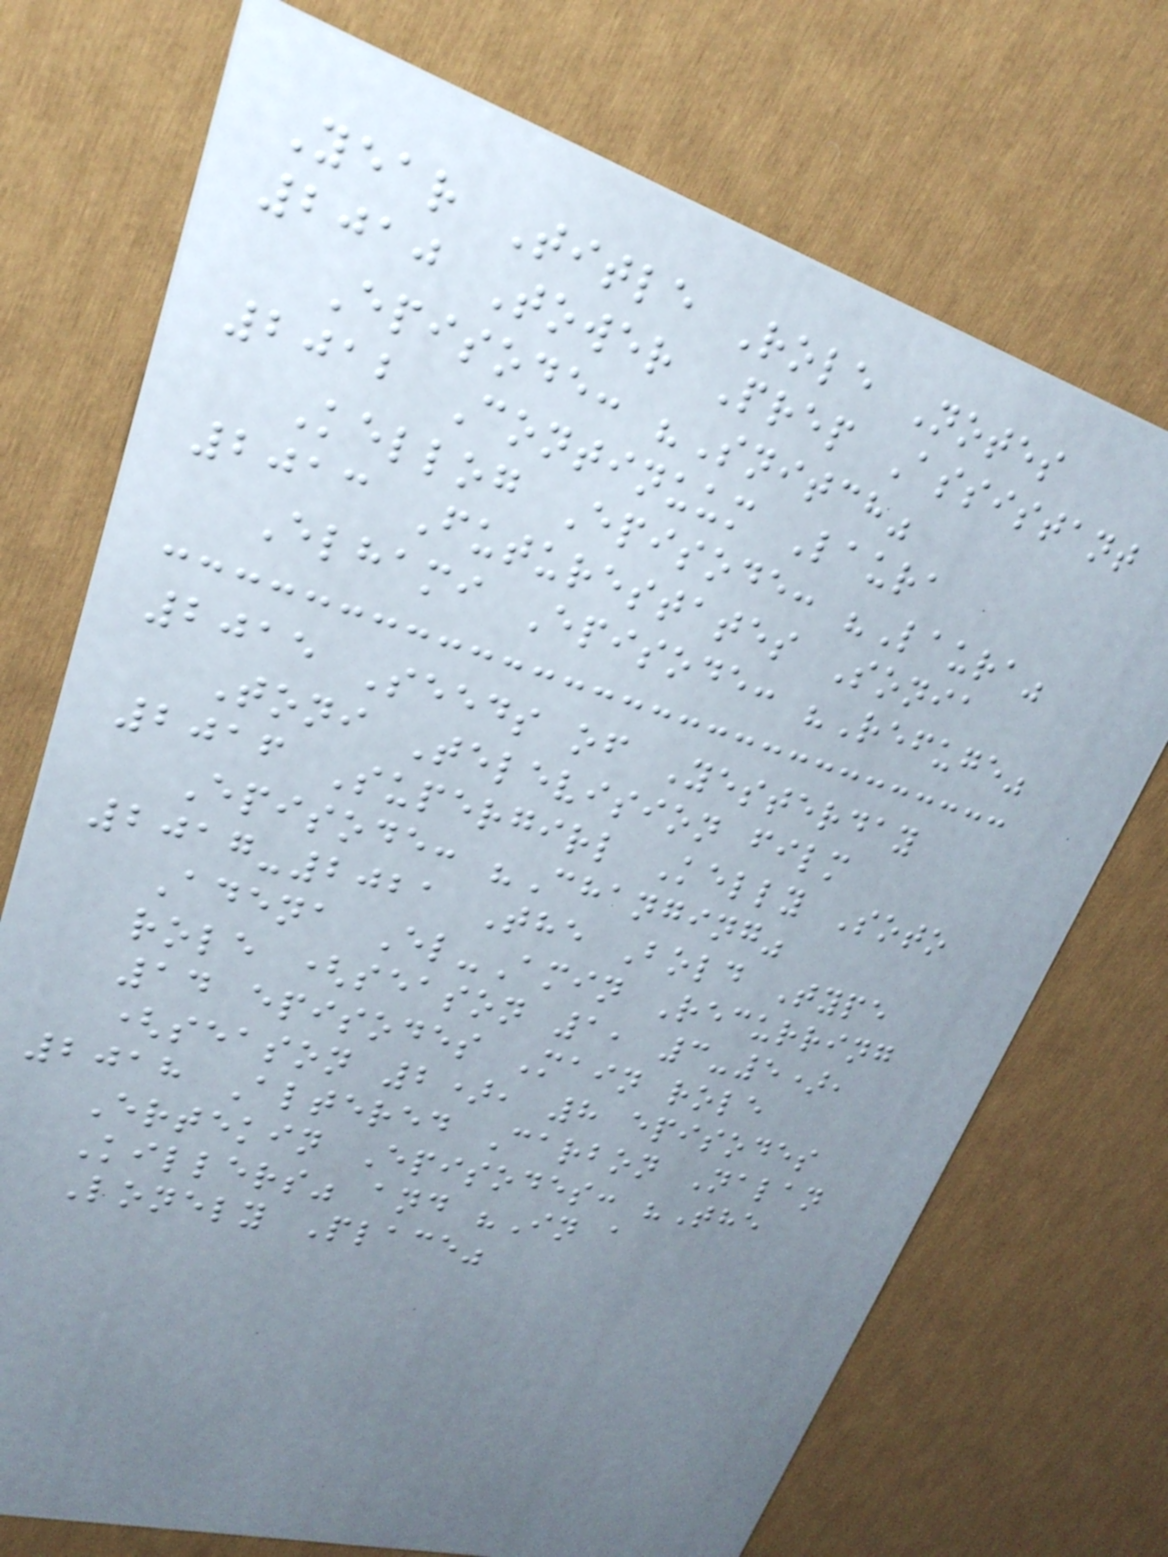Year Title Role Notes
2010 Tower Prep Assistant
Episode: "Snitch"
2012 Continuum Laura
Kellog Episode: "Laura"
2013 Futurestates Sonia
Elhami Episode: "Refuge"
2015 Seeds of Yesterday
Toni Television film
2016 Supergirl Kelly Soto
Episode: "Changing"
2017-2021 The Bold Type
Adena El-Amin Recurring
role (season 1, 3-5),
14 episodes Main role
(season 2), 8 episodes
2018 Altered Carbon Nalan
Ertekin Episodes: "The
Killers" and "In a
Lonely Place"
